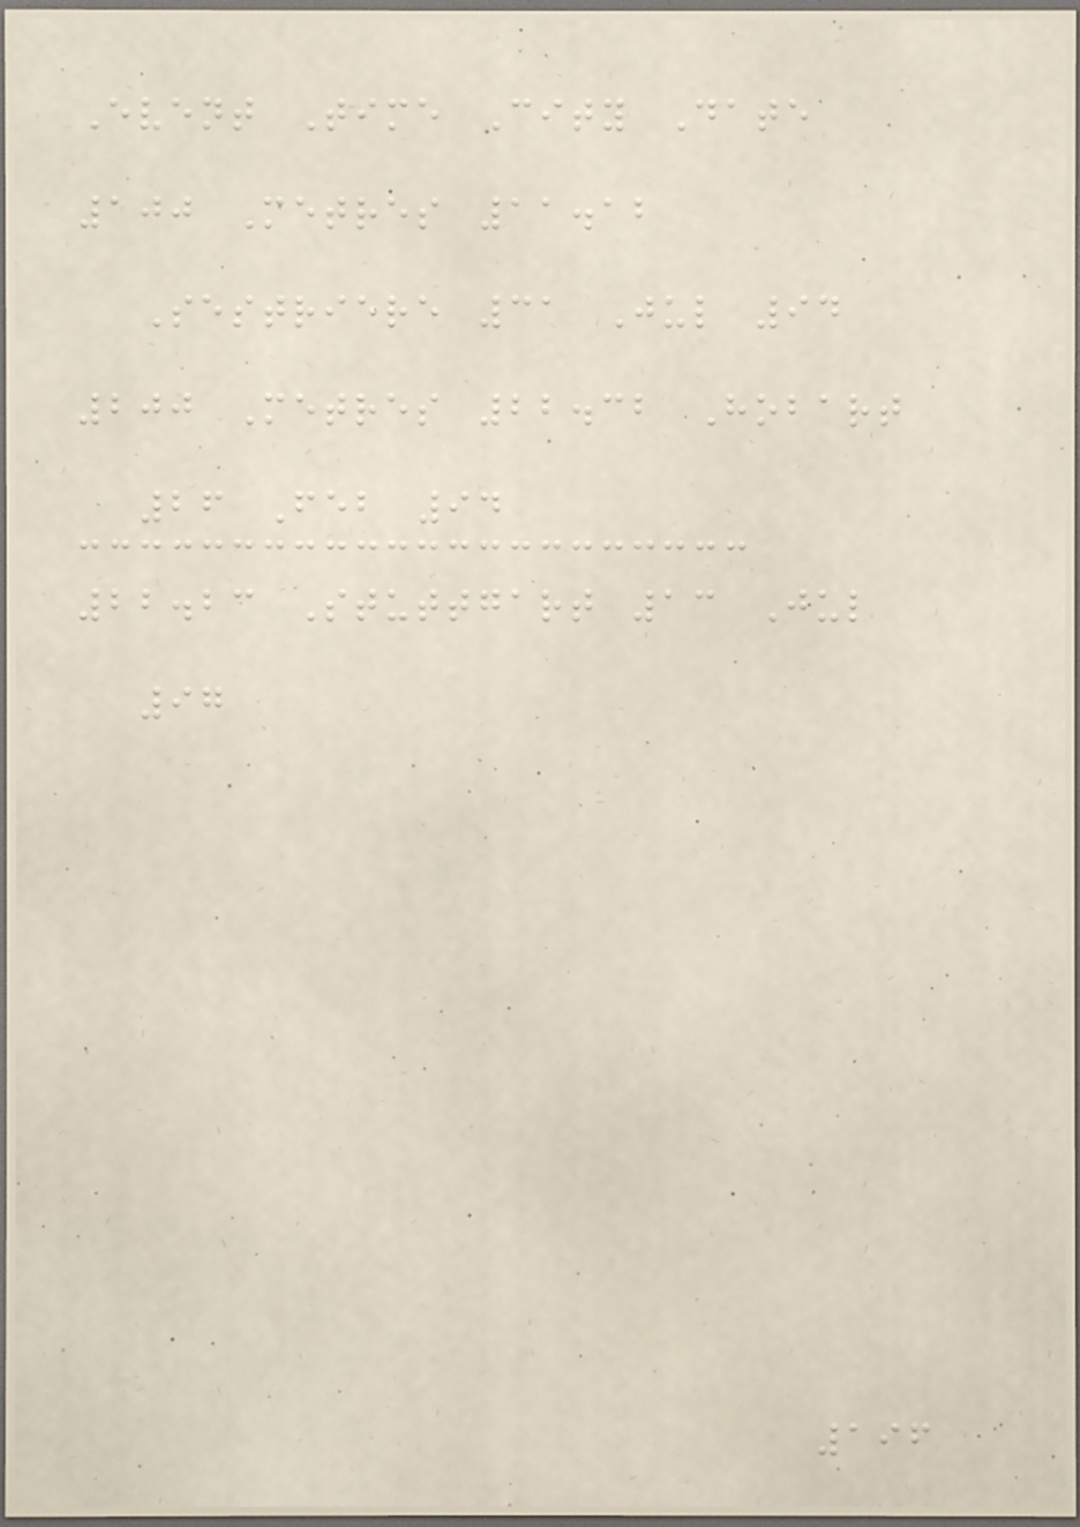Event Time City Date
100 Metres 11.12
Sestriere 31 Jul 94
200 Metres 22.32 Hobart
26 Feb 94
22.23 Stuttgart 13 Jul
97
196
